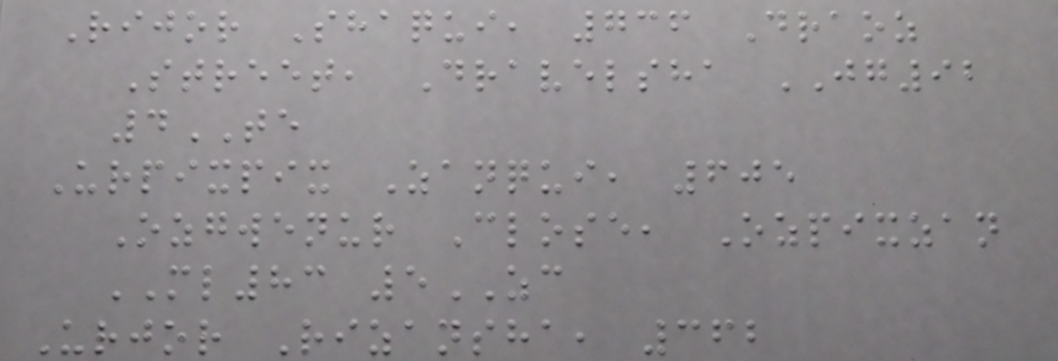Rijor Shaqui, 736 Draoz
Street, Dravelsha JG92
4TE
Urpixpix Zanqui, 605
Ozgwenur Close, Ozpixzan
ML83 5ZC
Urjor Rizansha, 362
